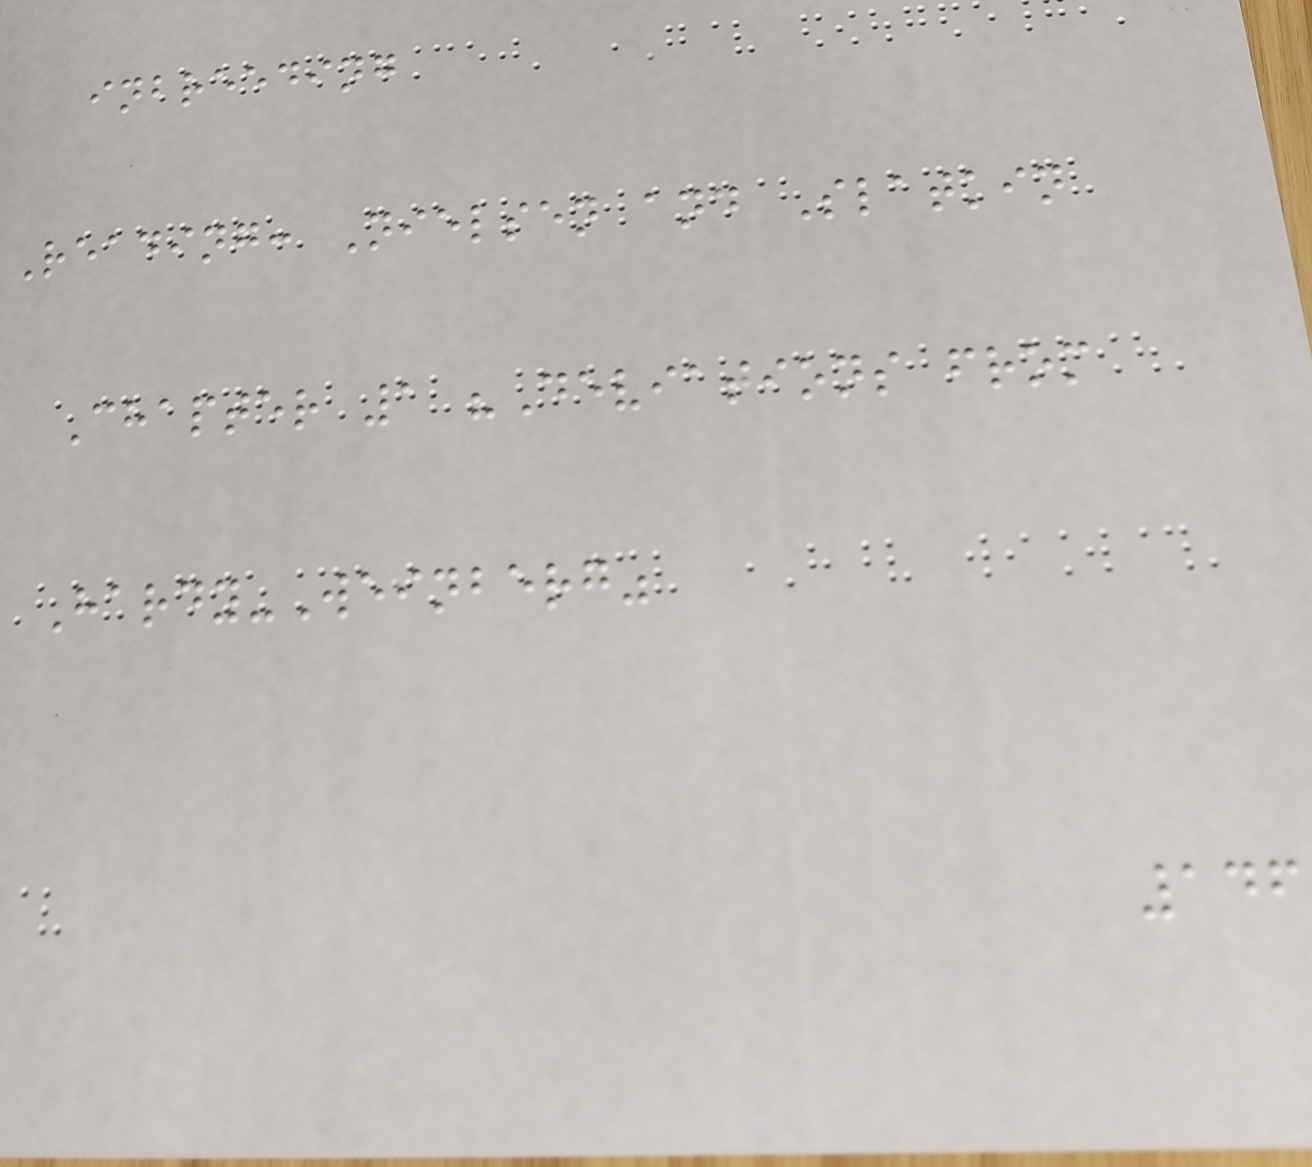inbreeding
Reading: Nielsen and Slatkin
Chapter 1 "Deviations from
Hardy-Weinberg"
146
